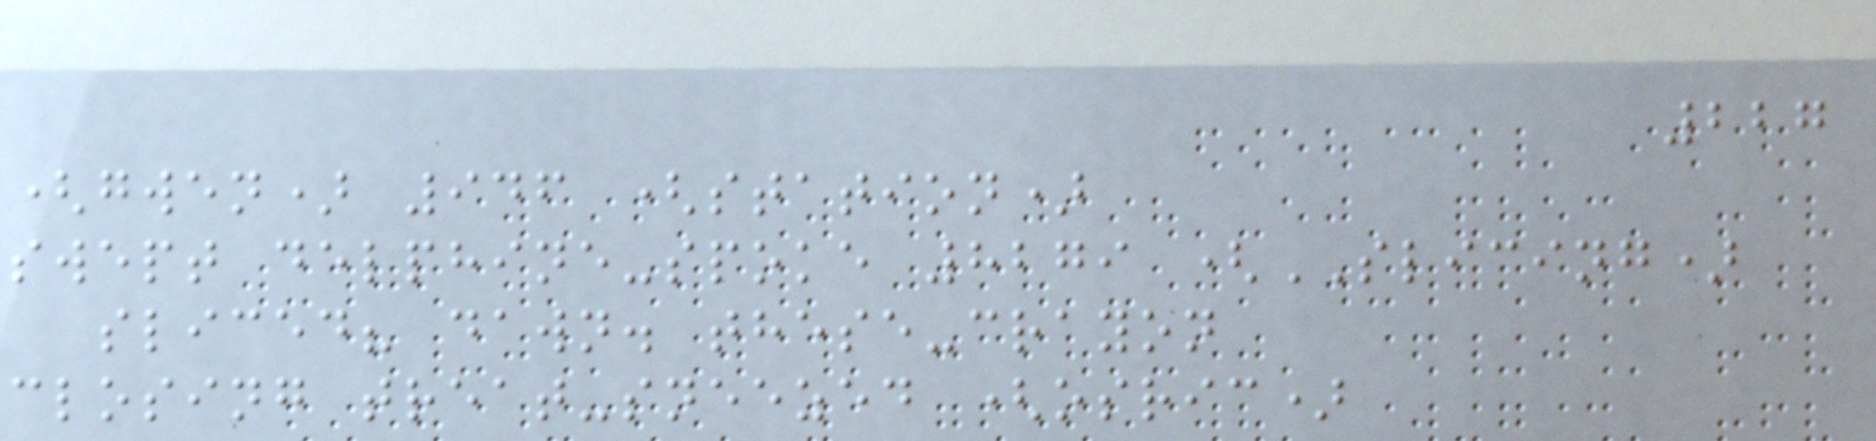227
(gwen) 946 (station)
swept delphine-spoke 8279 (SLICING)
sliced? dawn. these-crayon
closing treat-sneezed (osric)
